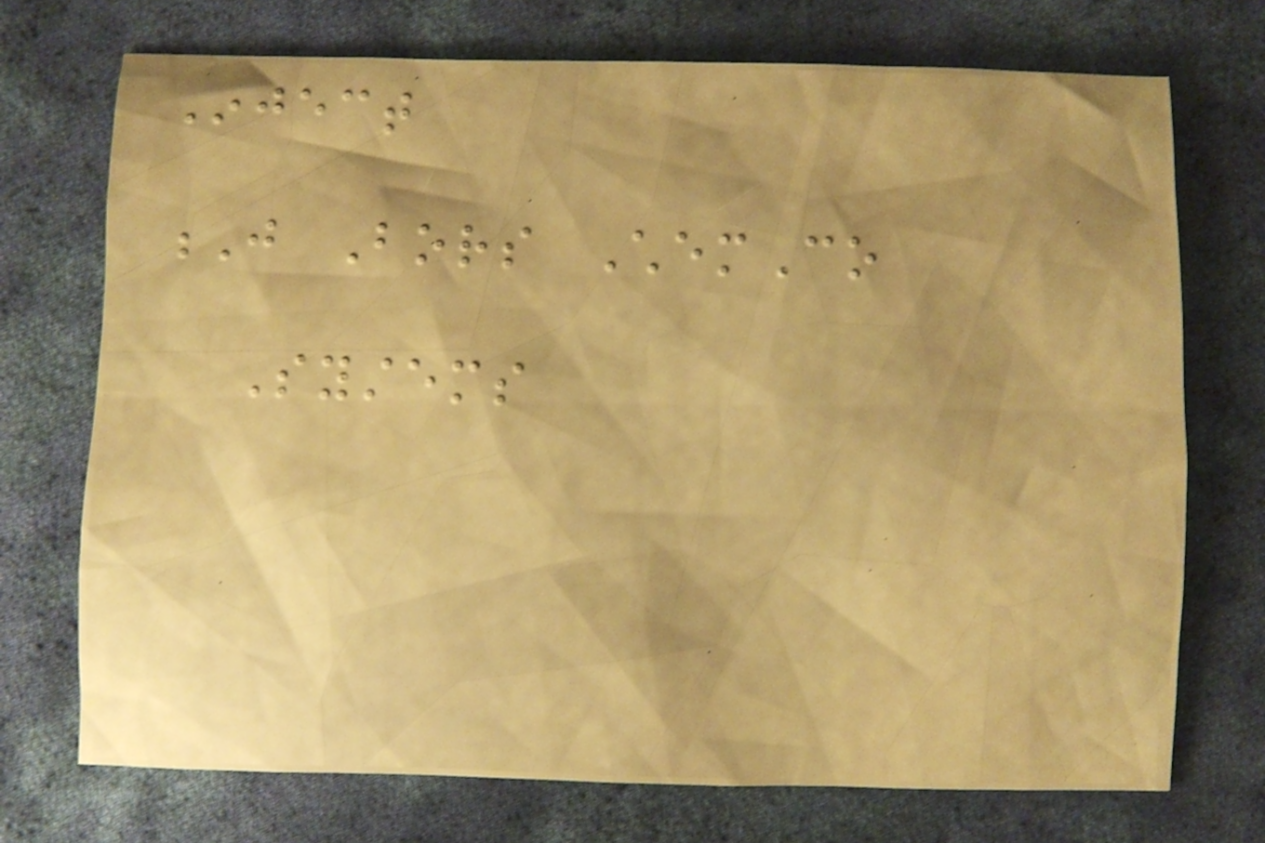Inject
J Bors ChemCo
Systems
